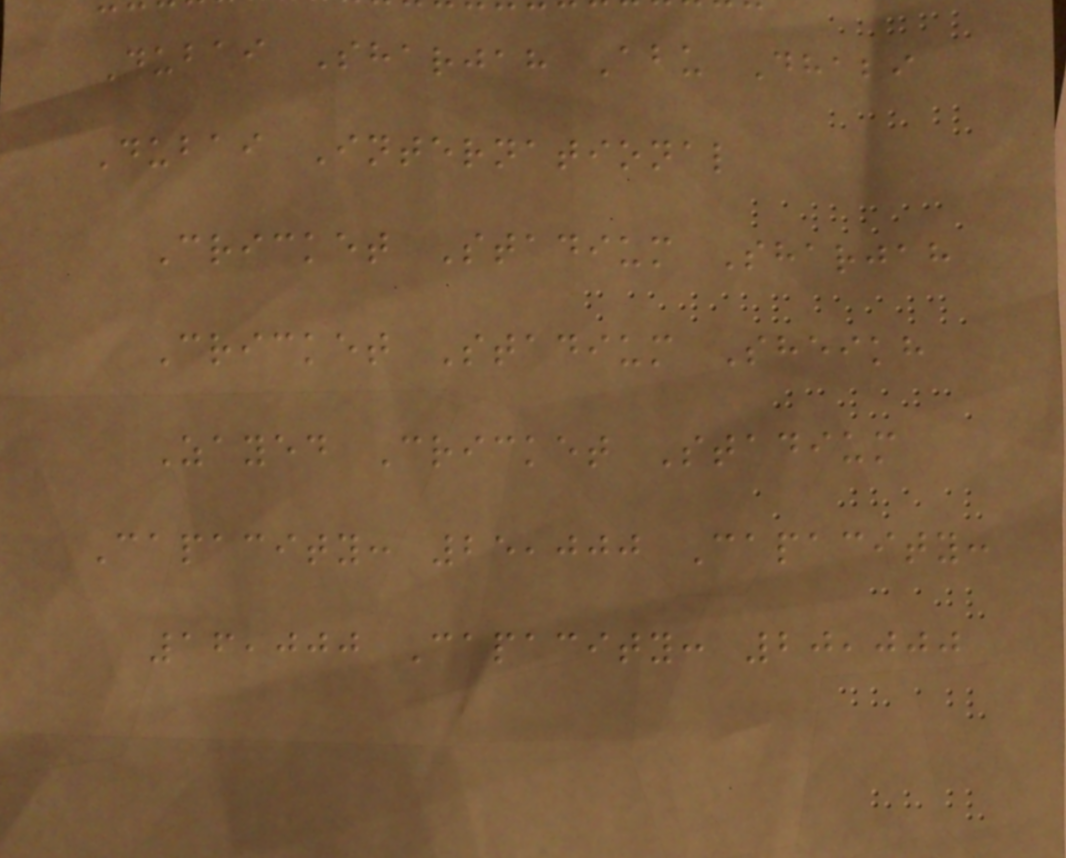Dubai Sharjah Abu Dhabi
Dubai International
Cricket Stadium Sharjah
Cricket Stadium Sheikh
Zayed Cricket Stadium
Capacity: 25,000 Capacity:
16,000 Capacity: 20,000
